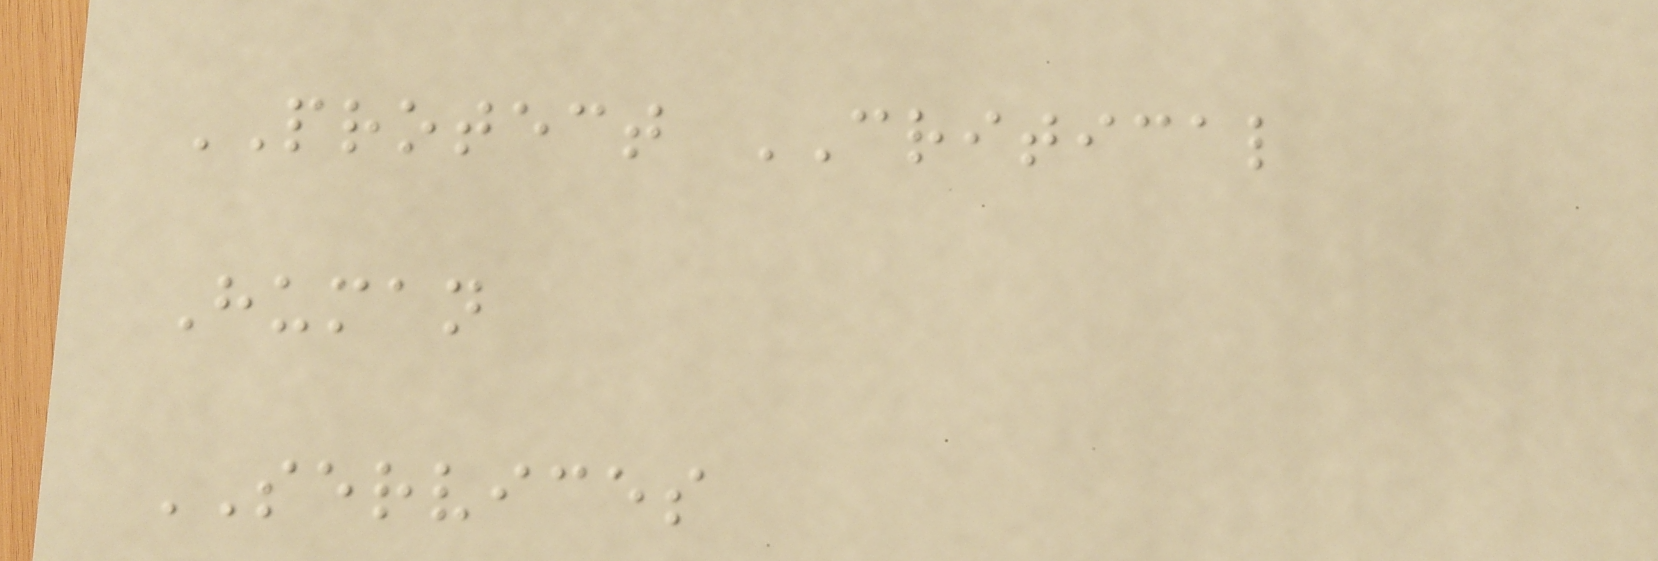PROTECT CRITICAL
Human
SERVICES
